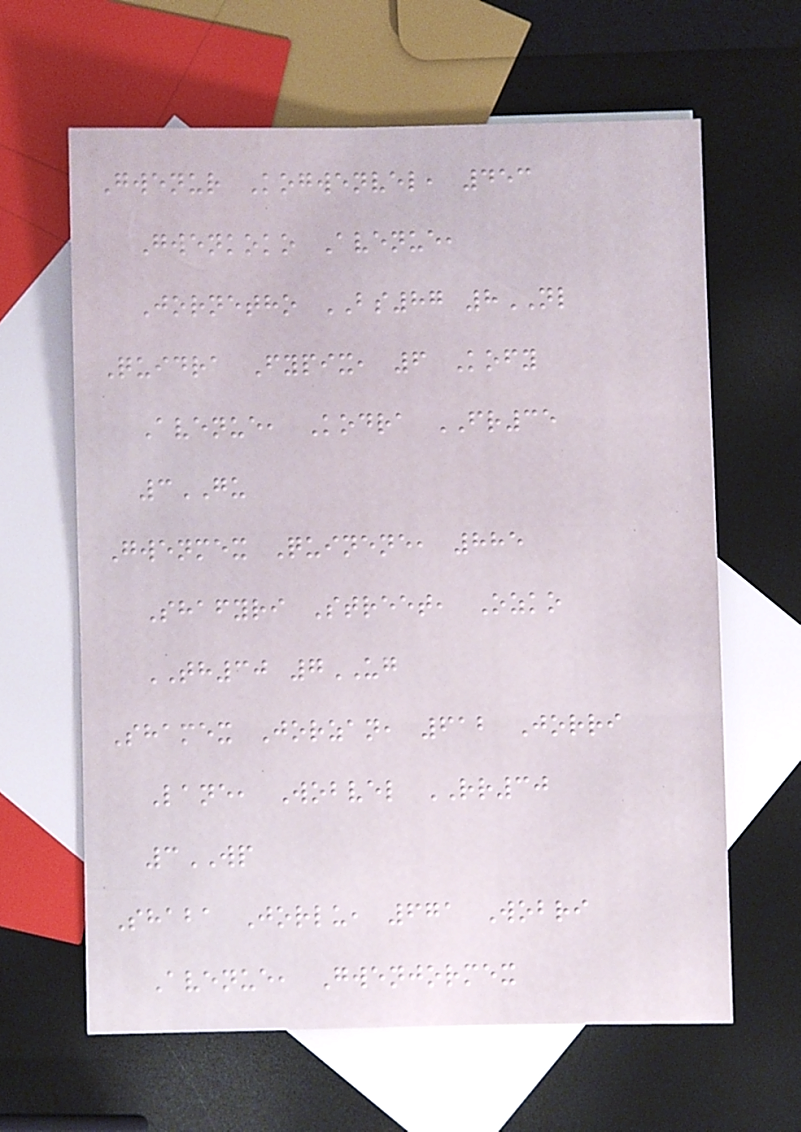Gwenur Kogwenvel, 453
Gwenkoko Avenue,
Jornetho BS87 8NL
Quidra Fypix, 6 Kofy
Avenue, Kodra FR35
3GU
Gwenmex Quinene, 885
Shafyri Street, Ozko
TH30 7UG
Shamex Jorzan, 612 Jorri
Lane, Wobvel RR30
3WP
Shaba Jorlu, 671 Wobri
Avenue, Gwenjormex
